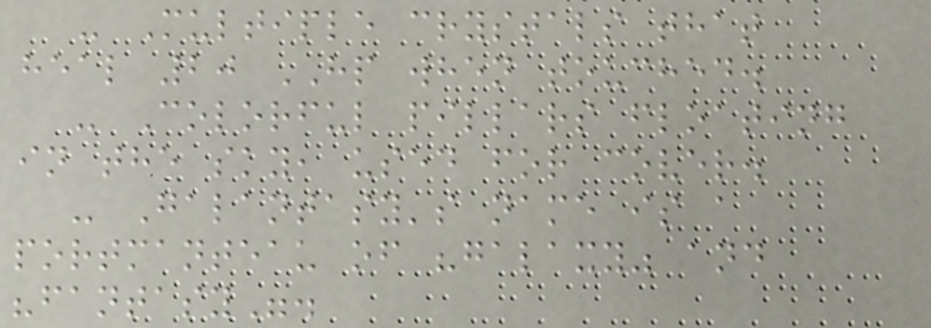- Multiple crystals that
heal 20 HP when touched.
- Colorful pillars floating
in the sky, used for cover.
- Galantasy's name is a
portmanteau of "galaxy" and
"fantasy".
